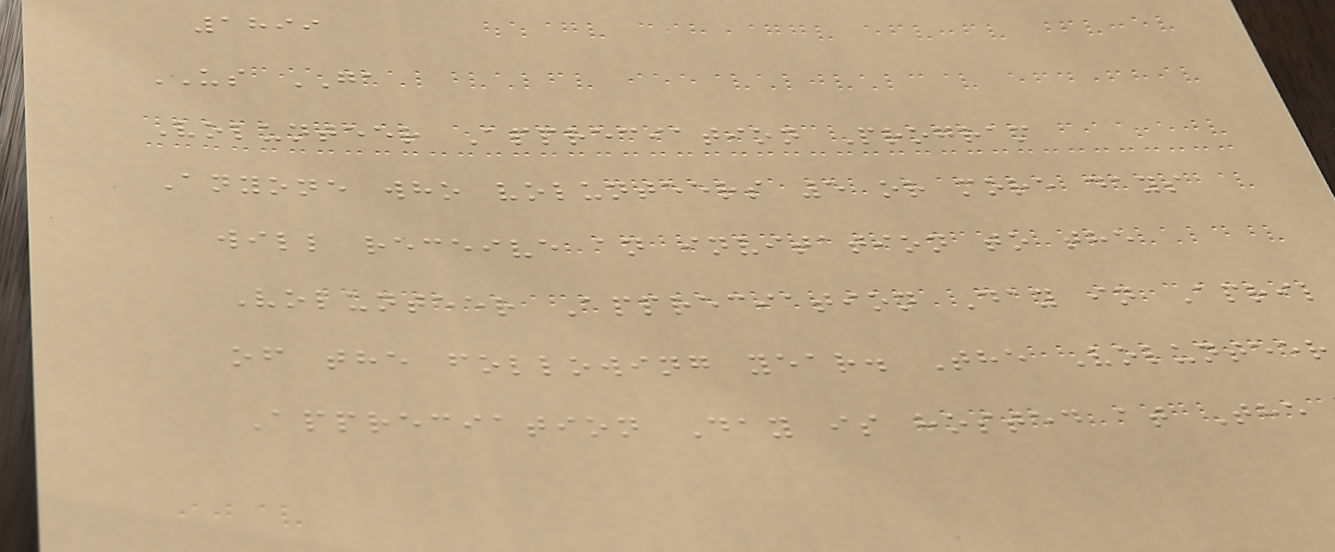1899
US GA
Volunteer Appreciation Program
Anyone who volunteers 5 or more days
will receive an invitation to the
Volunteer Appreciation Day in April
of the following year. The Volunteer
Appreciation Day is hosted at The
